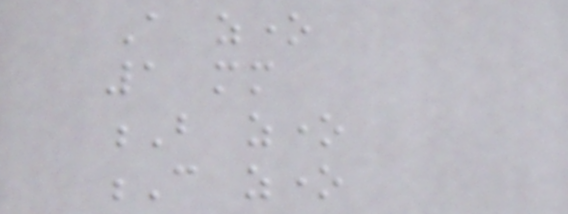A zone
1 mm
B zone
C zone
